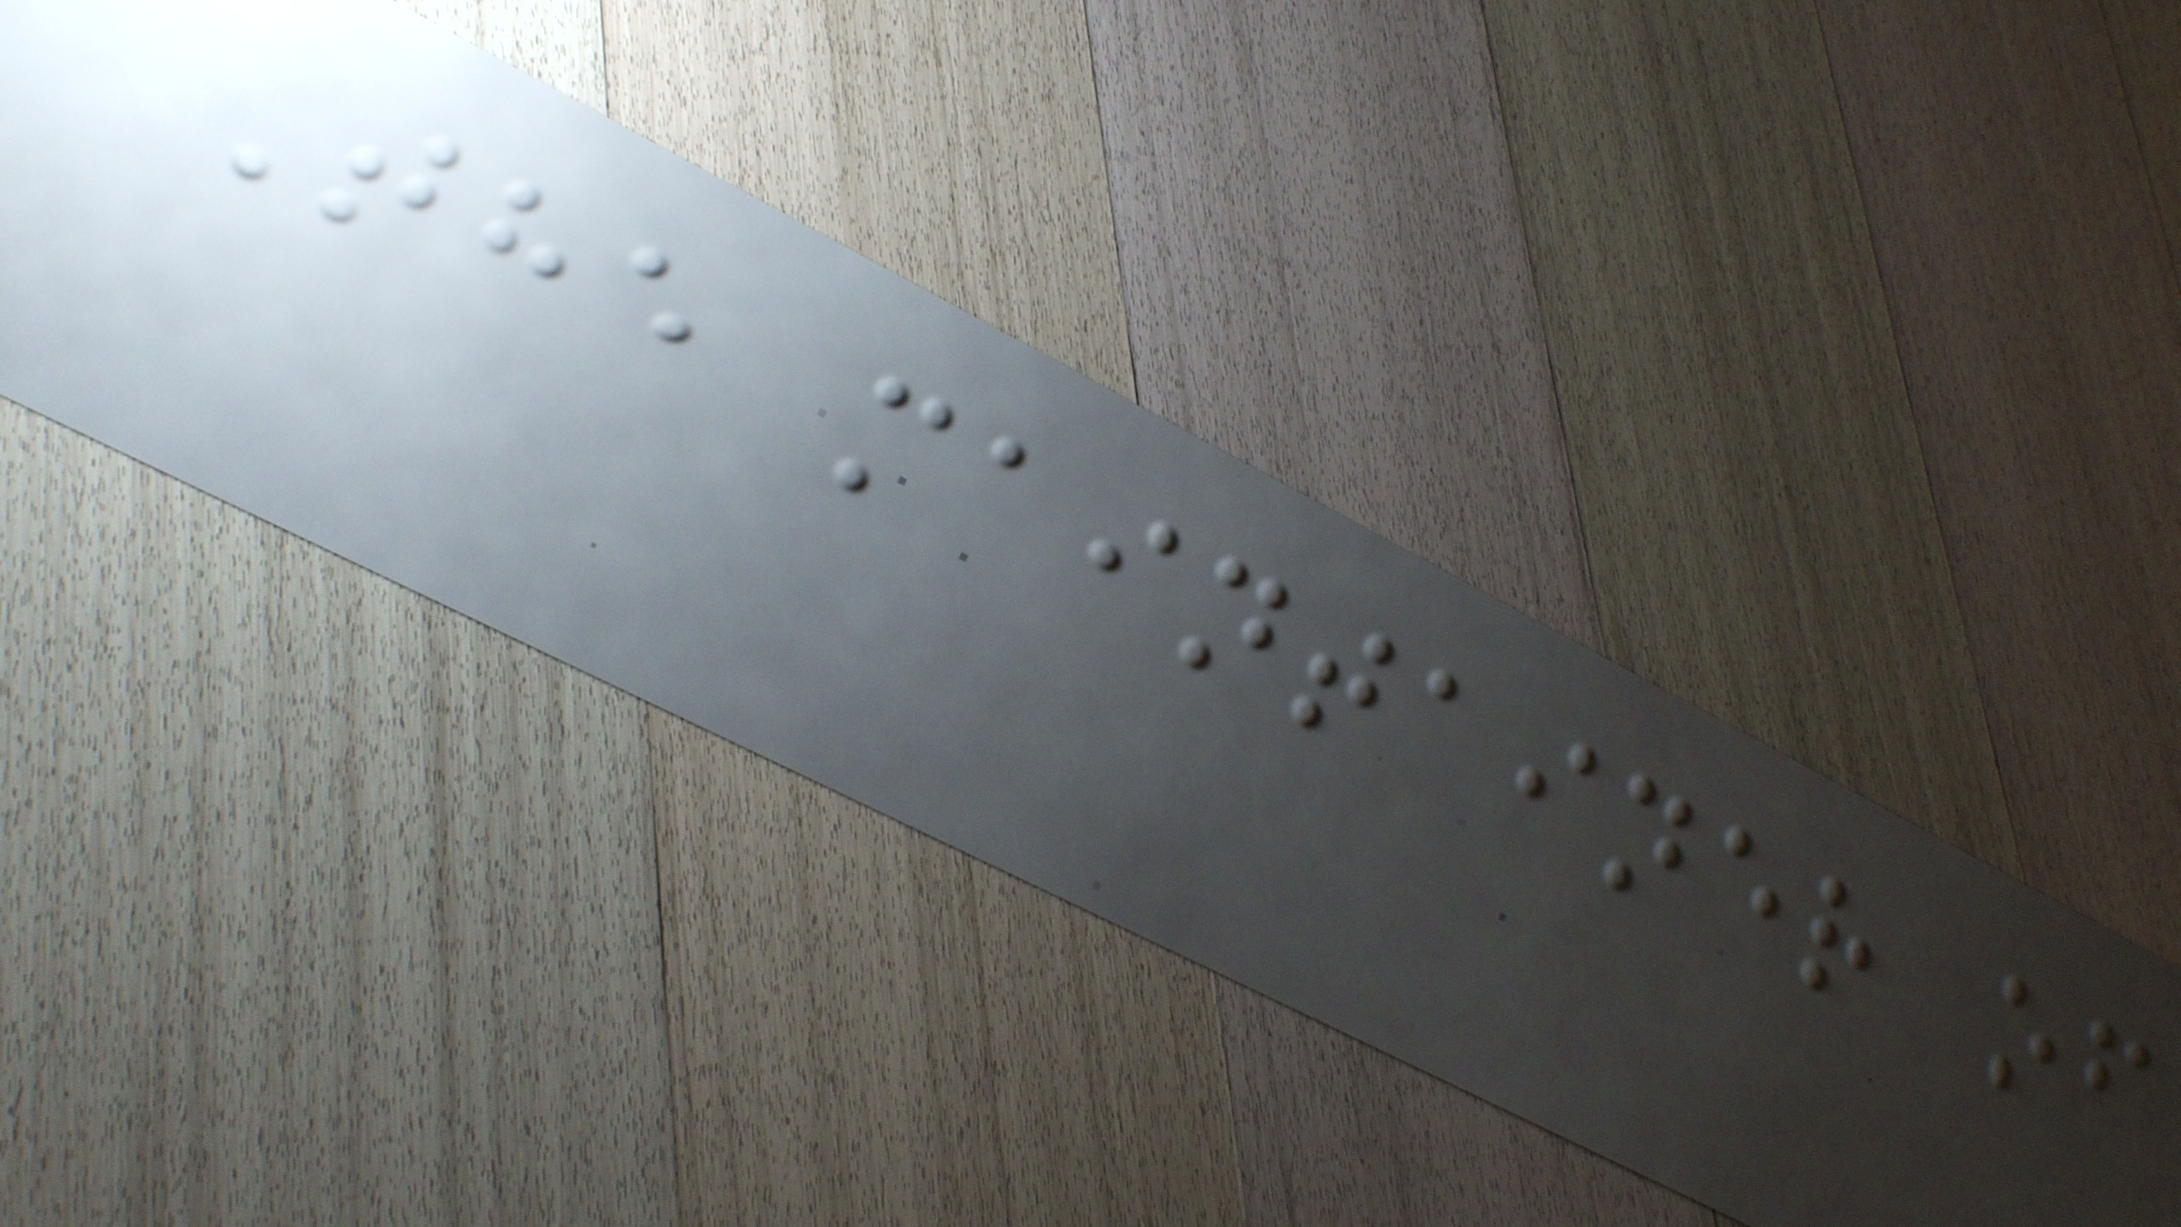The maintainer of
